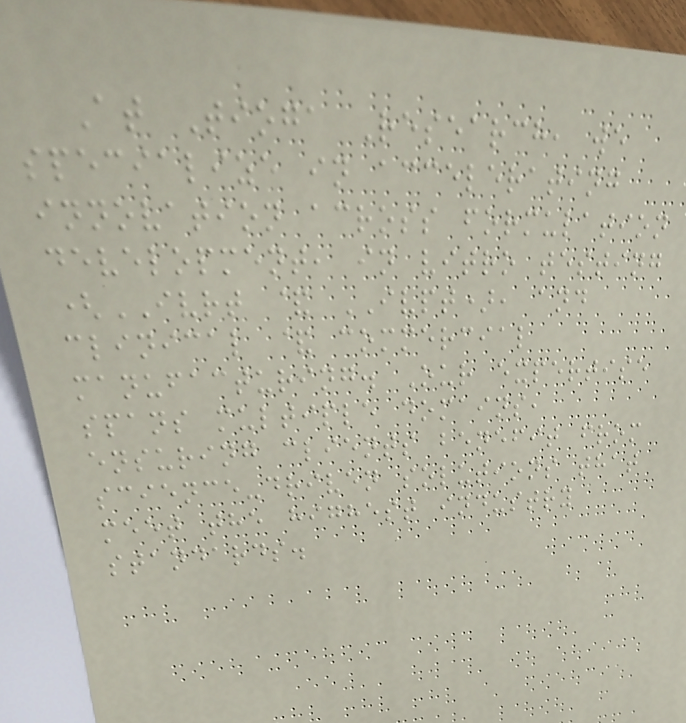At Tioga Research, we
specialize in accelerating
innovation across formulation
development, in vitro testing
(IVRT & IVPT), and
clinical & commercial
manufacturing. Our expertise
spans multiple domains,
ensuring clients benefit from
science-driven solutions that
meet the highest industry
standards.
